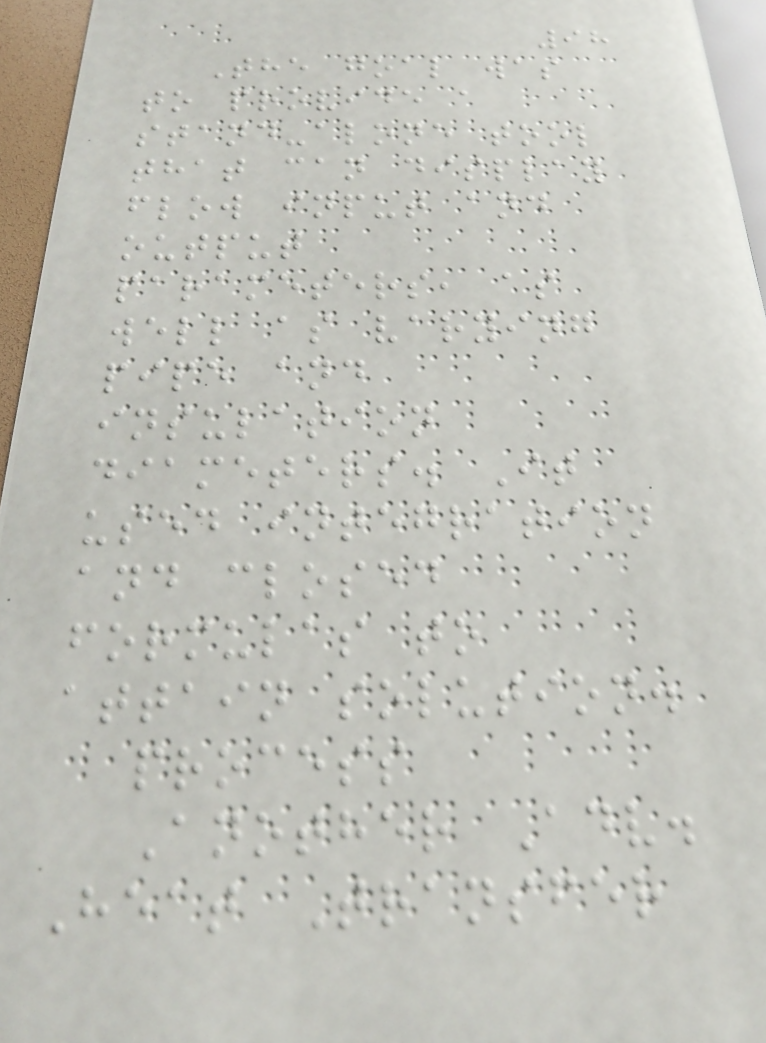98
The goal was
to provide a
stand-alone tool
that can display
flow input and
output
parameters, as
well as varying
pipe and
insulation
diameters. It
used integration
and closed
formulas to
attain solution.
process
Another Adv.
Heat Transfer
